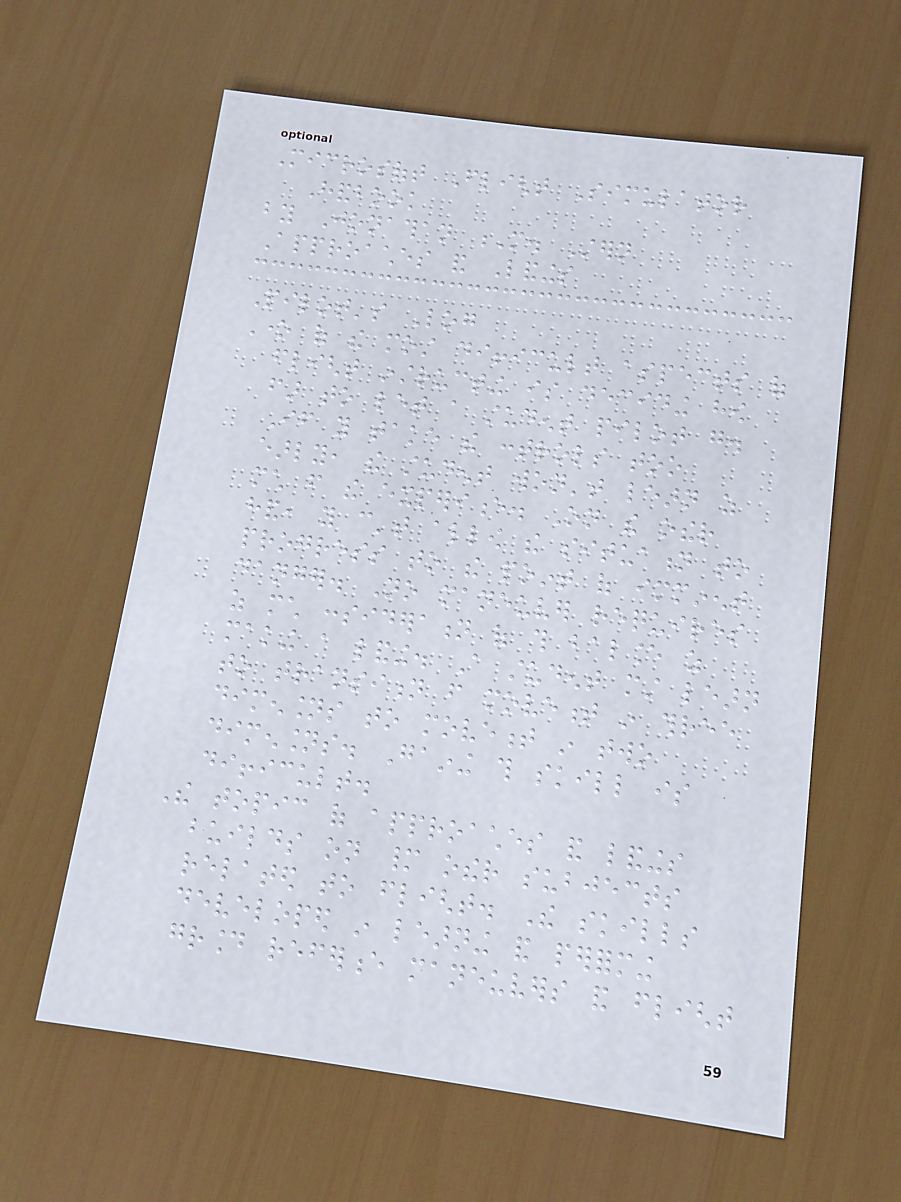Microsoft Flight Simulator
Handbook
by Jonathan M. Stern
Approaches and Landings
Pilot's Log
One of the most difficult aspects of
flight instructing is deciding how
far to let a student pilot go.
If you take the controls too
early, the student won't learn as
much from the experience. On the other
hand, you can't allow the situation to
progress to the point of imminent
danger. No maneuver requires
as much consideration of this balance as
making a landing. A student must learn
to transition from movement in three
dimensions to movement in two
dimensions. Gaining this skill is
difficult.
The topic of approaches and landings
builds on many other subjects
related to flight. The skills
developed in learning and performing
ground reference maneuvers and flight
